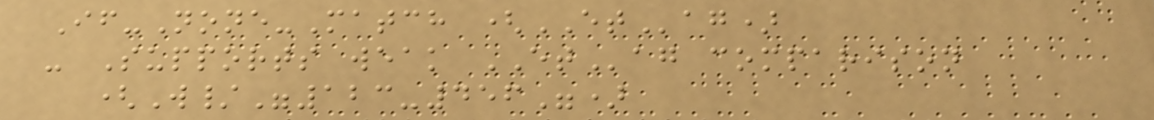If-None-Match (ETag)
- Supports weak ETag comparison
(W/"123-456")
